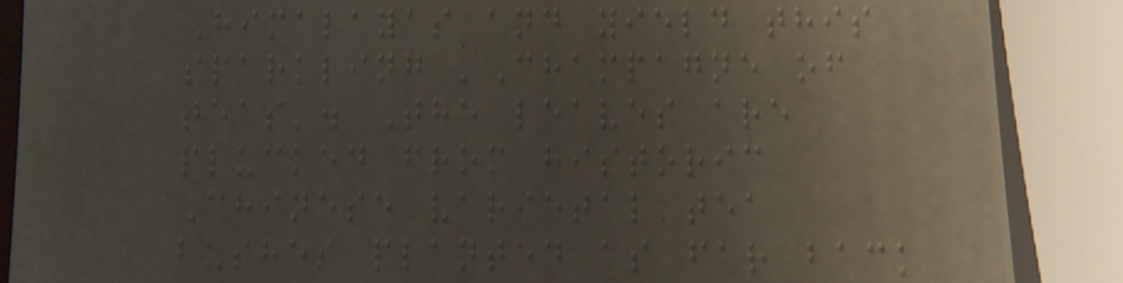Himalayas and yield this
sparkling 'Champagne of
teas'. The leaves are
plucked from historic
Chinese varietal tea
bushes planted as far back
